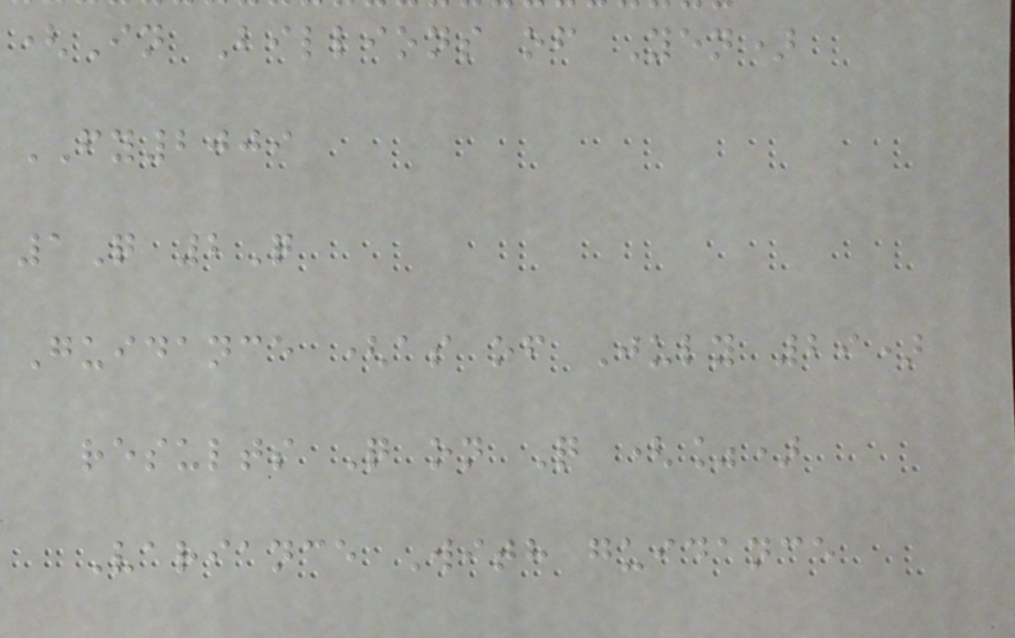(In Billions of Yen)
FY2009
1Q 2Q
Guidance (as of July 29)
results Q on Q (%)
Variance With guidance
